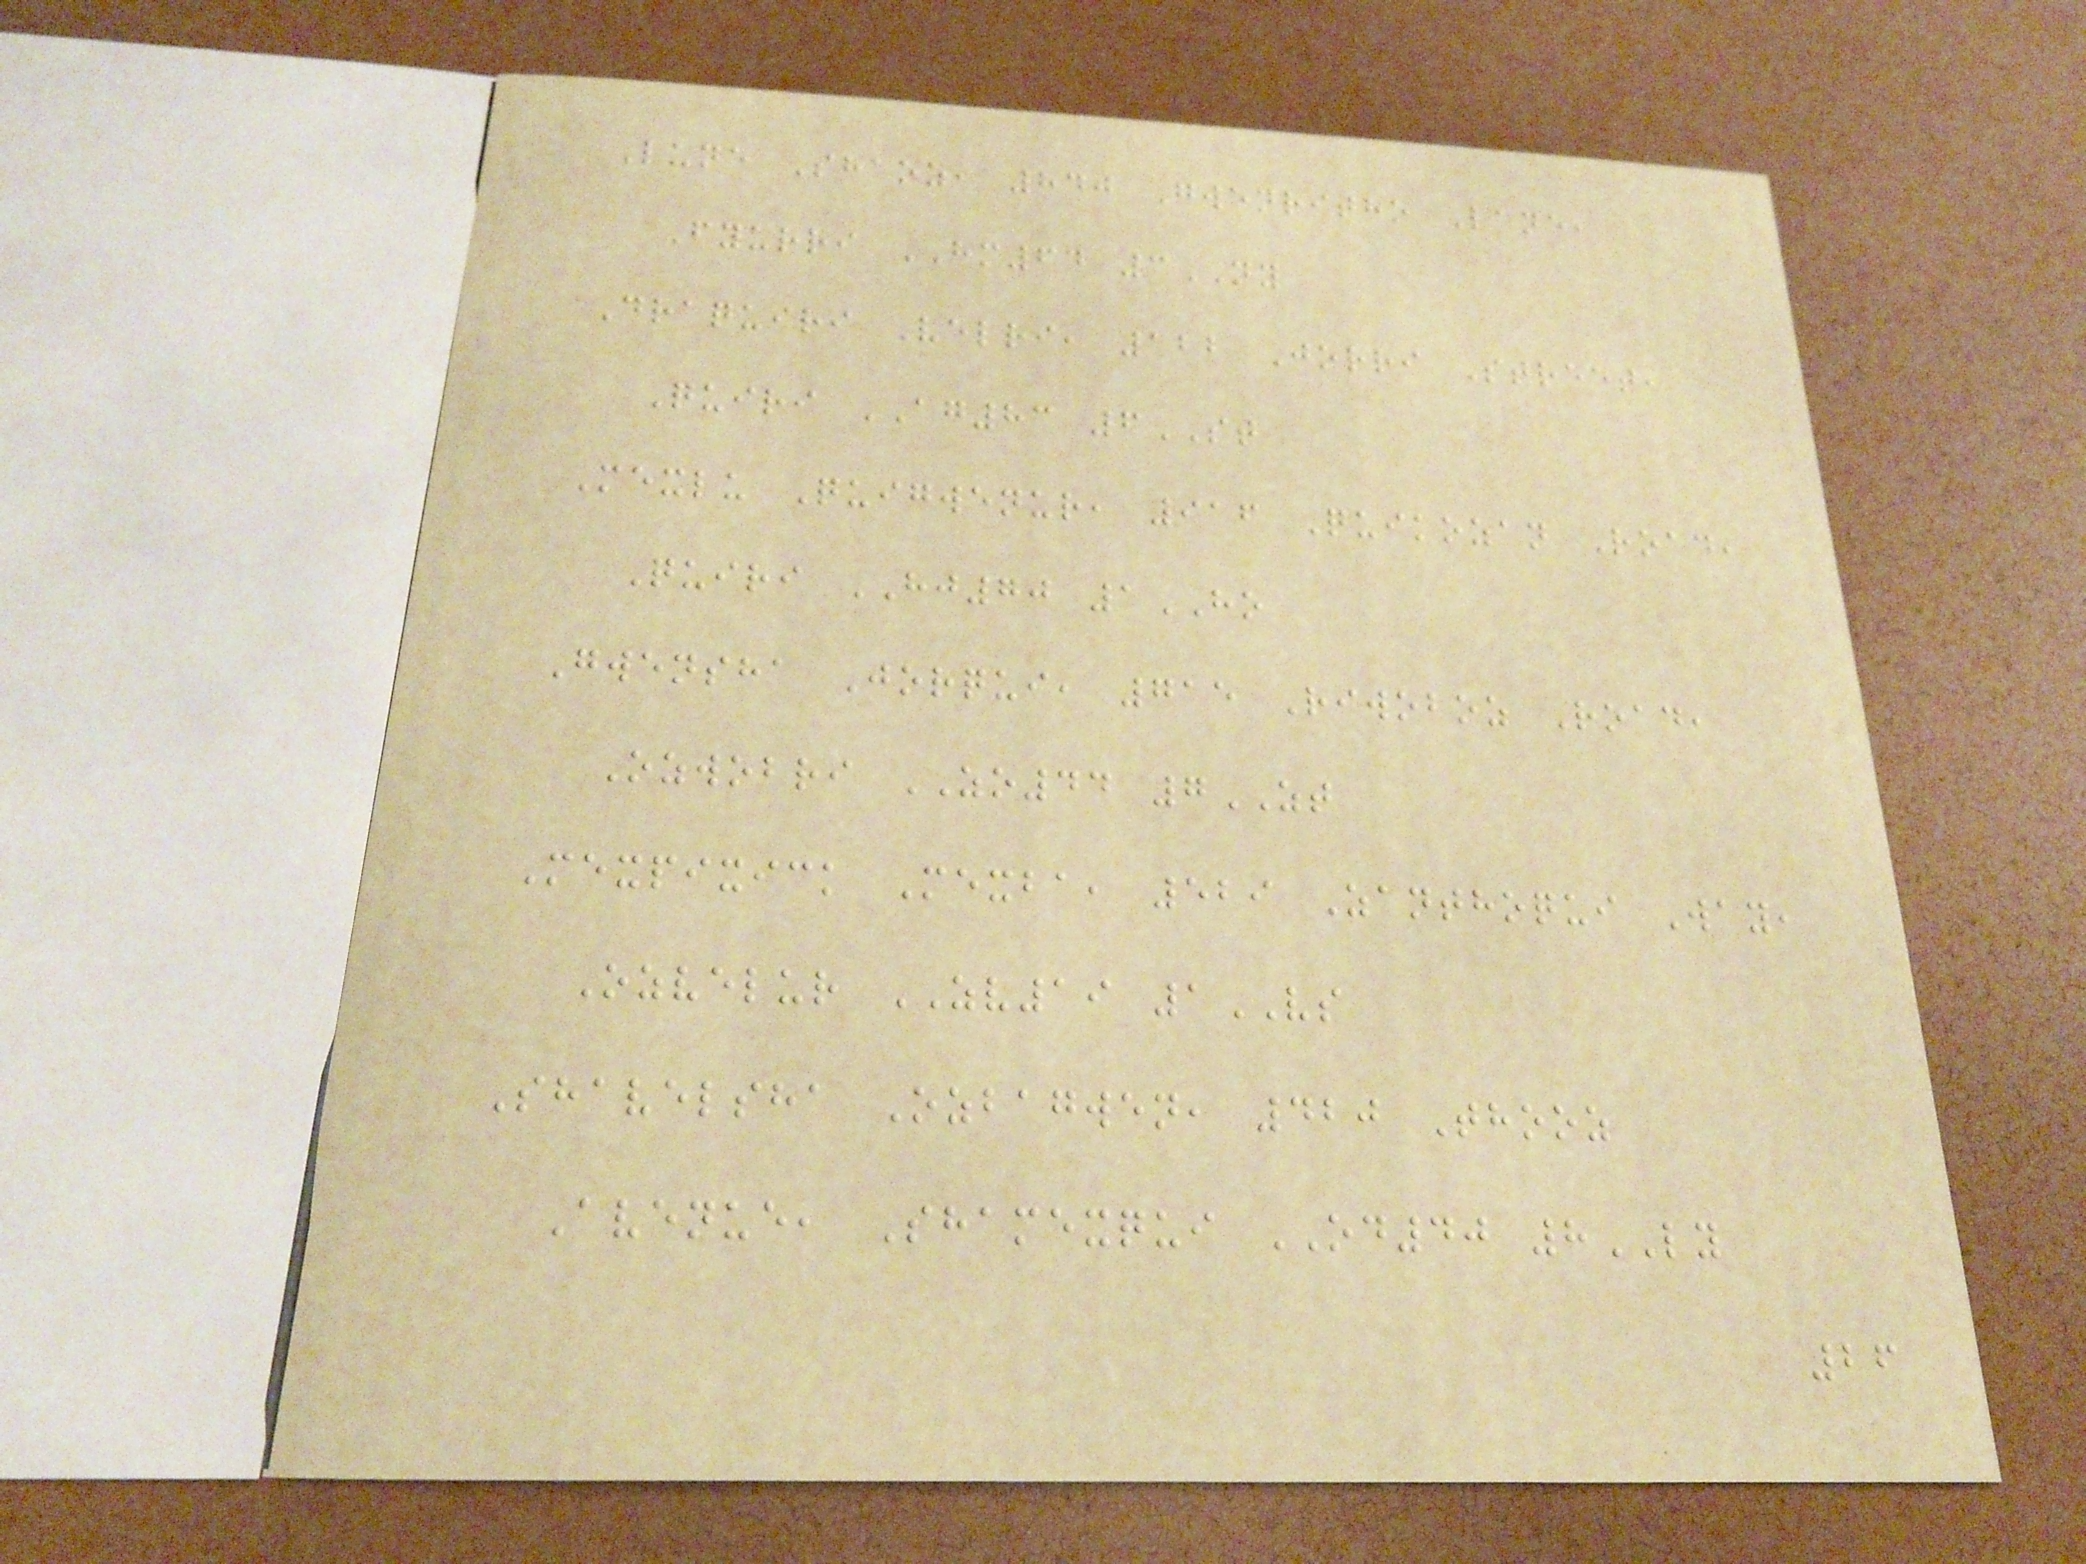Lune Shaoz, 840 Gwenritho Lane,
Fyurri HM64 3NY
Draquiri Velri, 122 Jorri Street,
Quiri AG83 6ST
Mexlu Quigwenur, 916 Quikozan Road,
Quiri HJ70 1HO
Gwensha Jorqui, 715 Riwoboz Road,
Ozwobri ZO44 7ZT
Mexpixick Mexba, 529 Zanthoqui Way,
Ozvelur ZV19 1VS
Shavelsha Ozbagwen, 420 Thooz
Avenue, Shamexqui OD40 8LY
26
